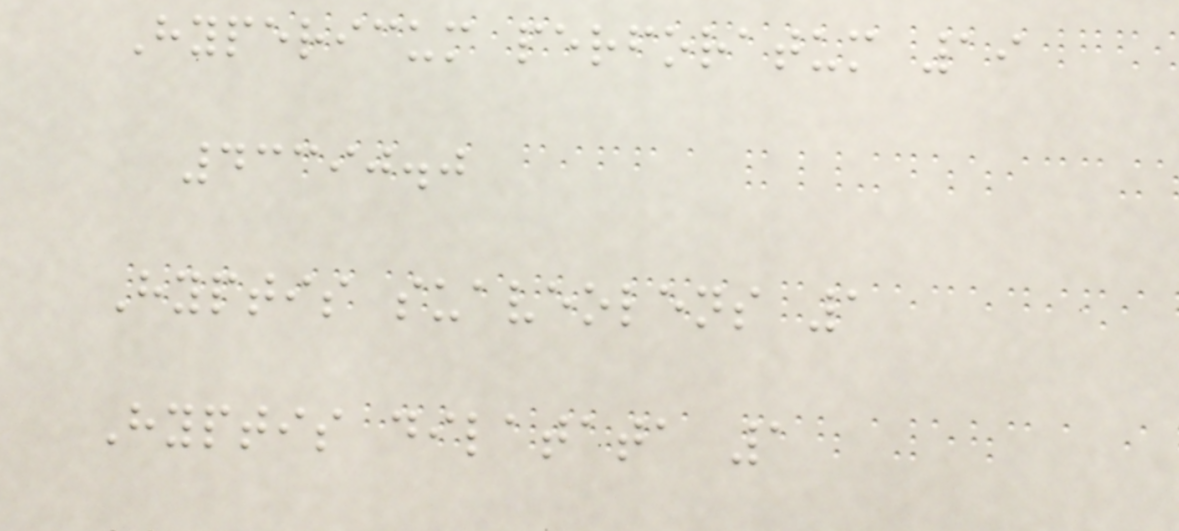Hypericum perforatum 19
43390.0
Hyptis suaveolens 1
Hyptis dilatata 1
